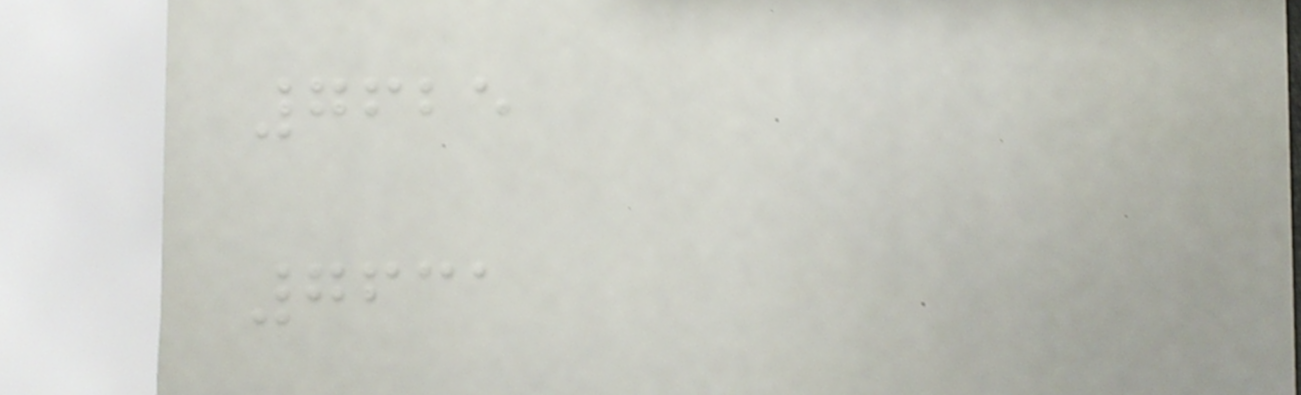7625
7631
